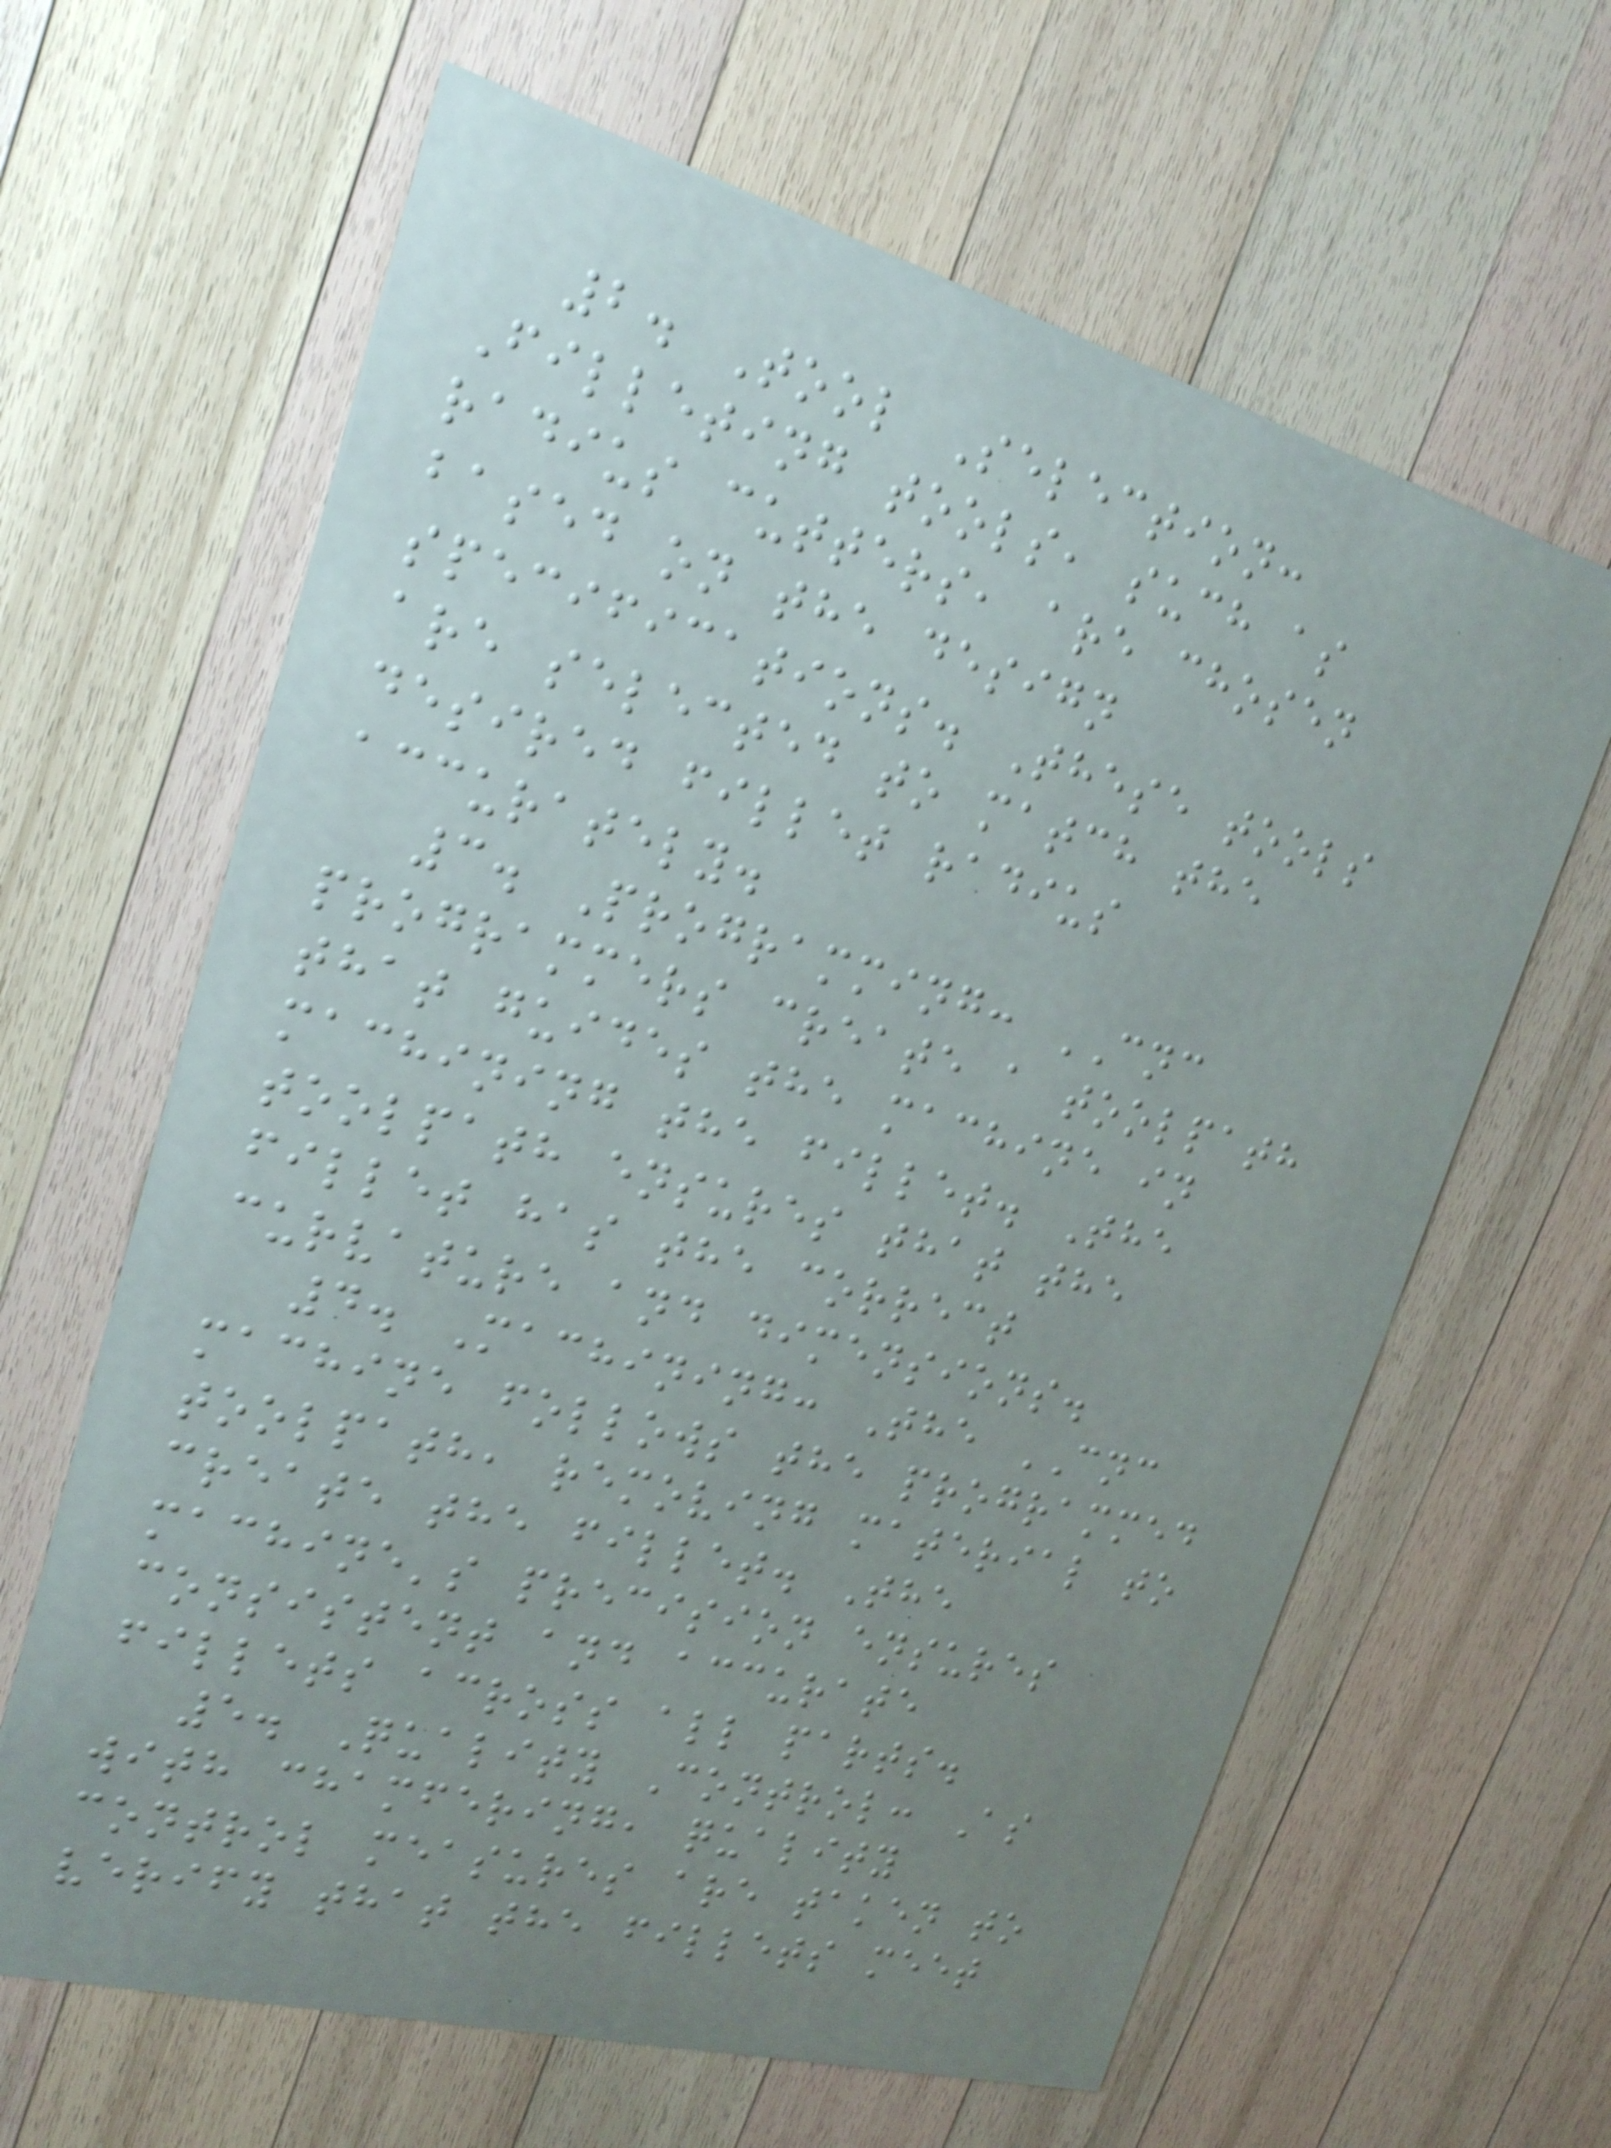2. Tool Selection:
Filleting tools, such as
radius cutters, are chosen
based on the design
specifications. These tools
are selected to match the
desired fillet radius
accurately.
3. Programming: CNC
programmers create a toolpath
that guides the machine in
machining the fillet. The
toolpath ensures that the
fillet has the correct
curvature and dimensions.
4. Machining: The CNC
machine follows the programmed
toolpath, removing material to
create the fillet. The
machine's precision ensures
consistent and accurate
fillets across all parts.
5. Quality Control: As
with chamfering, quality
control measures are taken to
verify that the fillets meet
